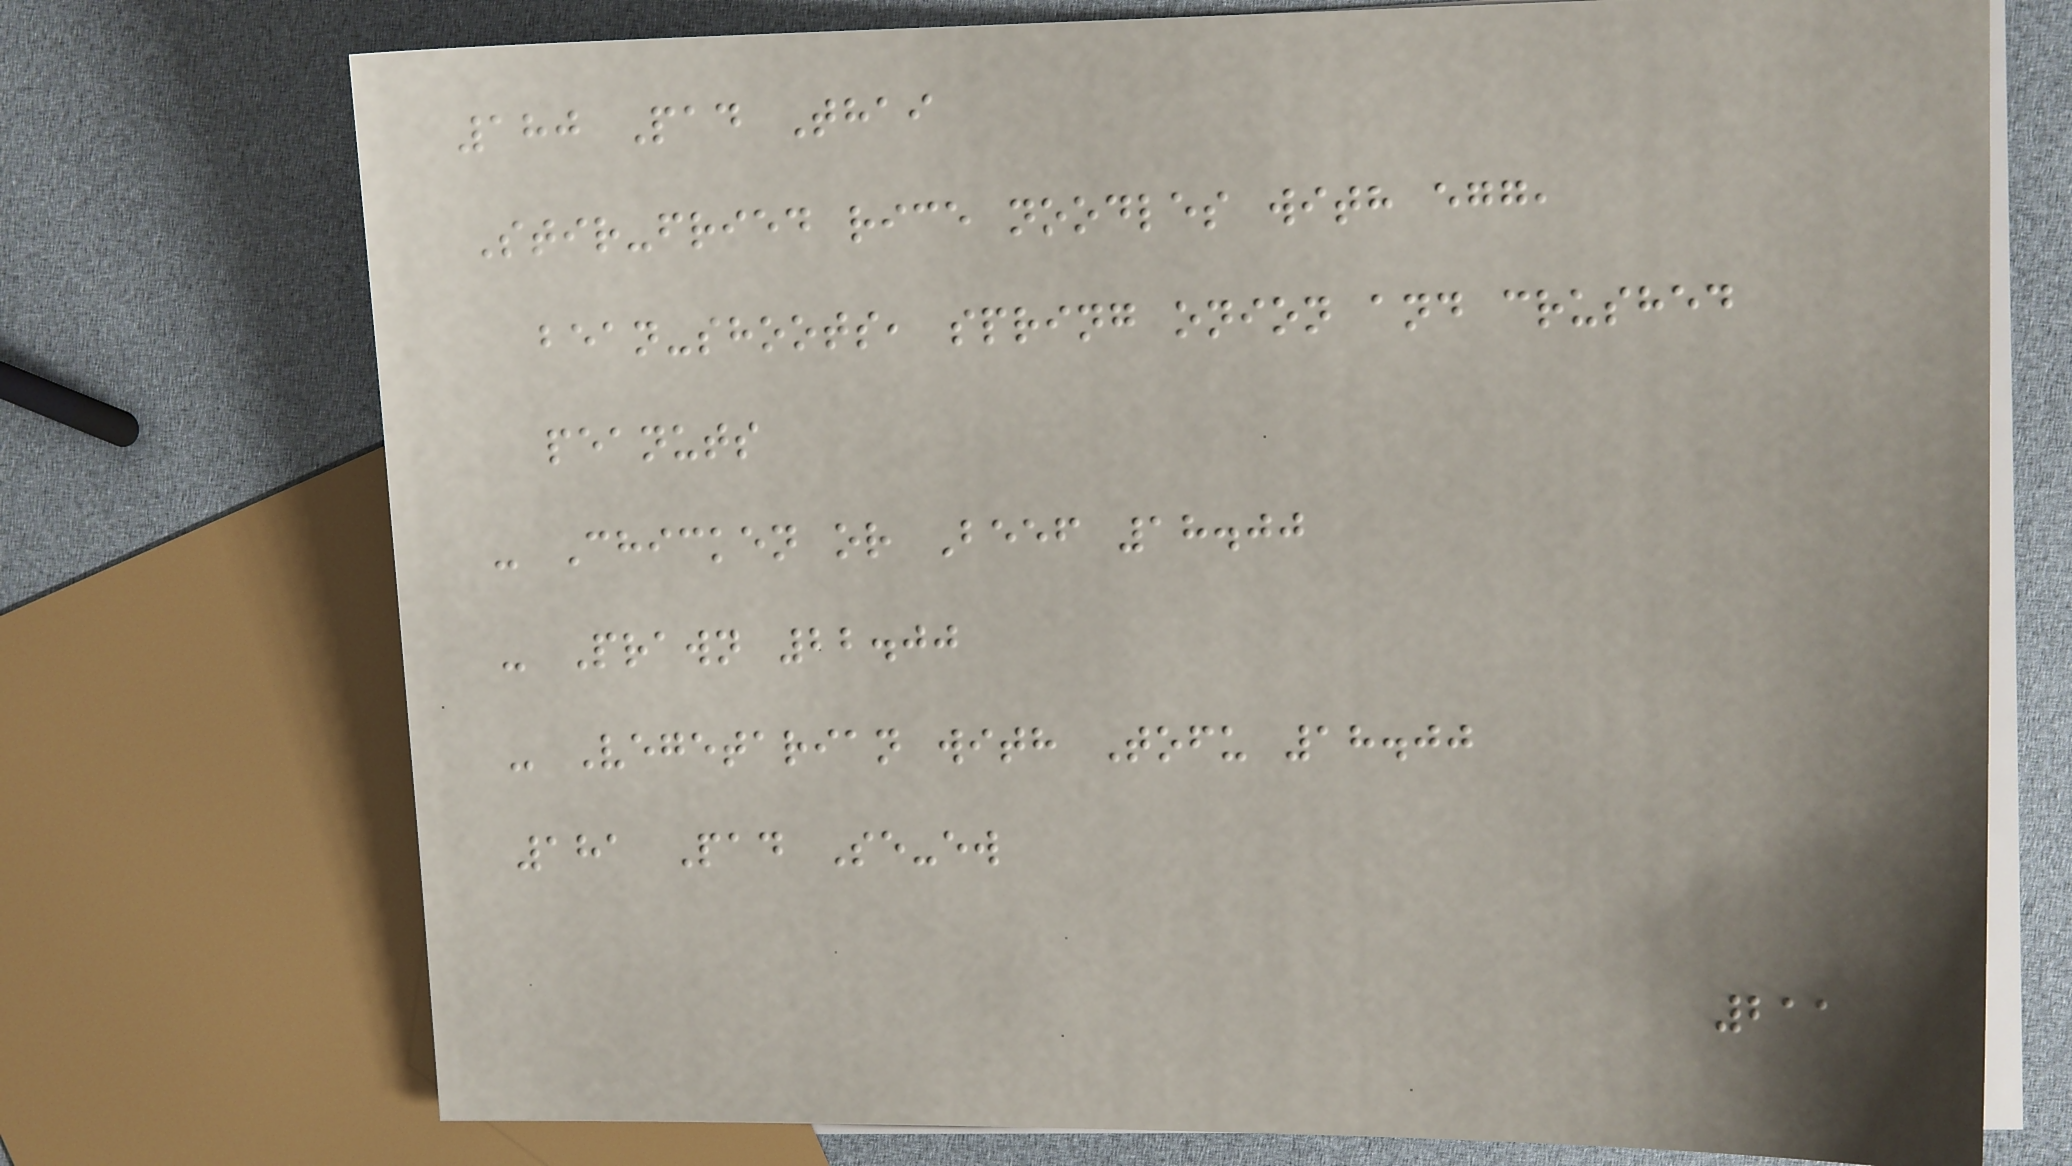180 Pad Thai
Stir-fried rice noodles with egg,
bean-shoots, spring onion and crushed
peanuts
- Chicken or Beef 18.00
- Prawn 22.00
- Vegetarian with Tofu 18.00
181 Pad Se-ew
211
